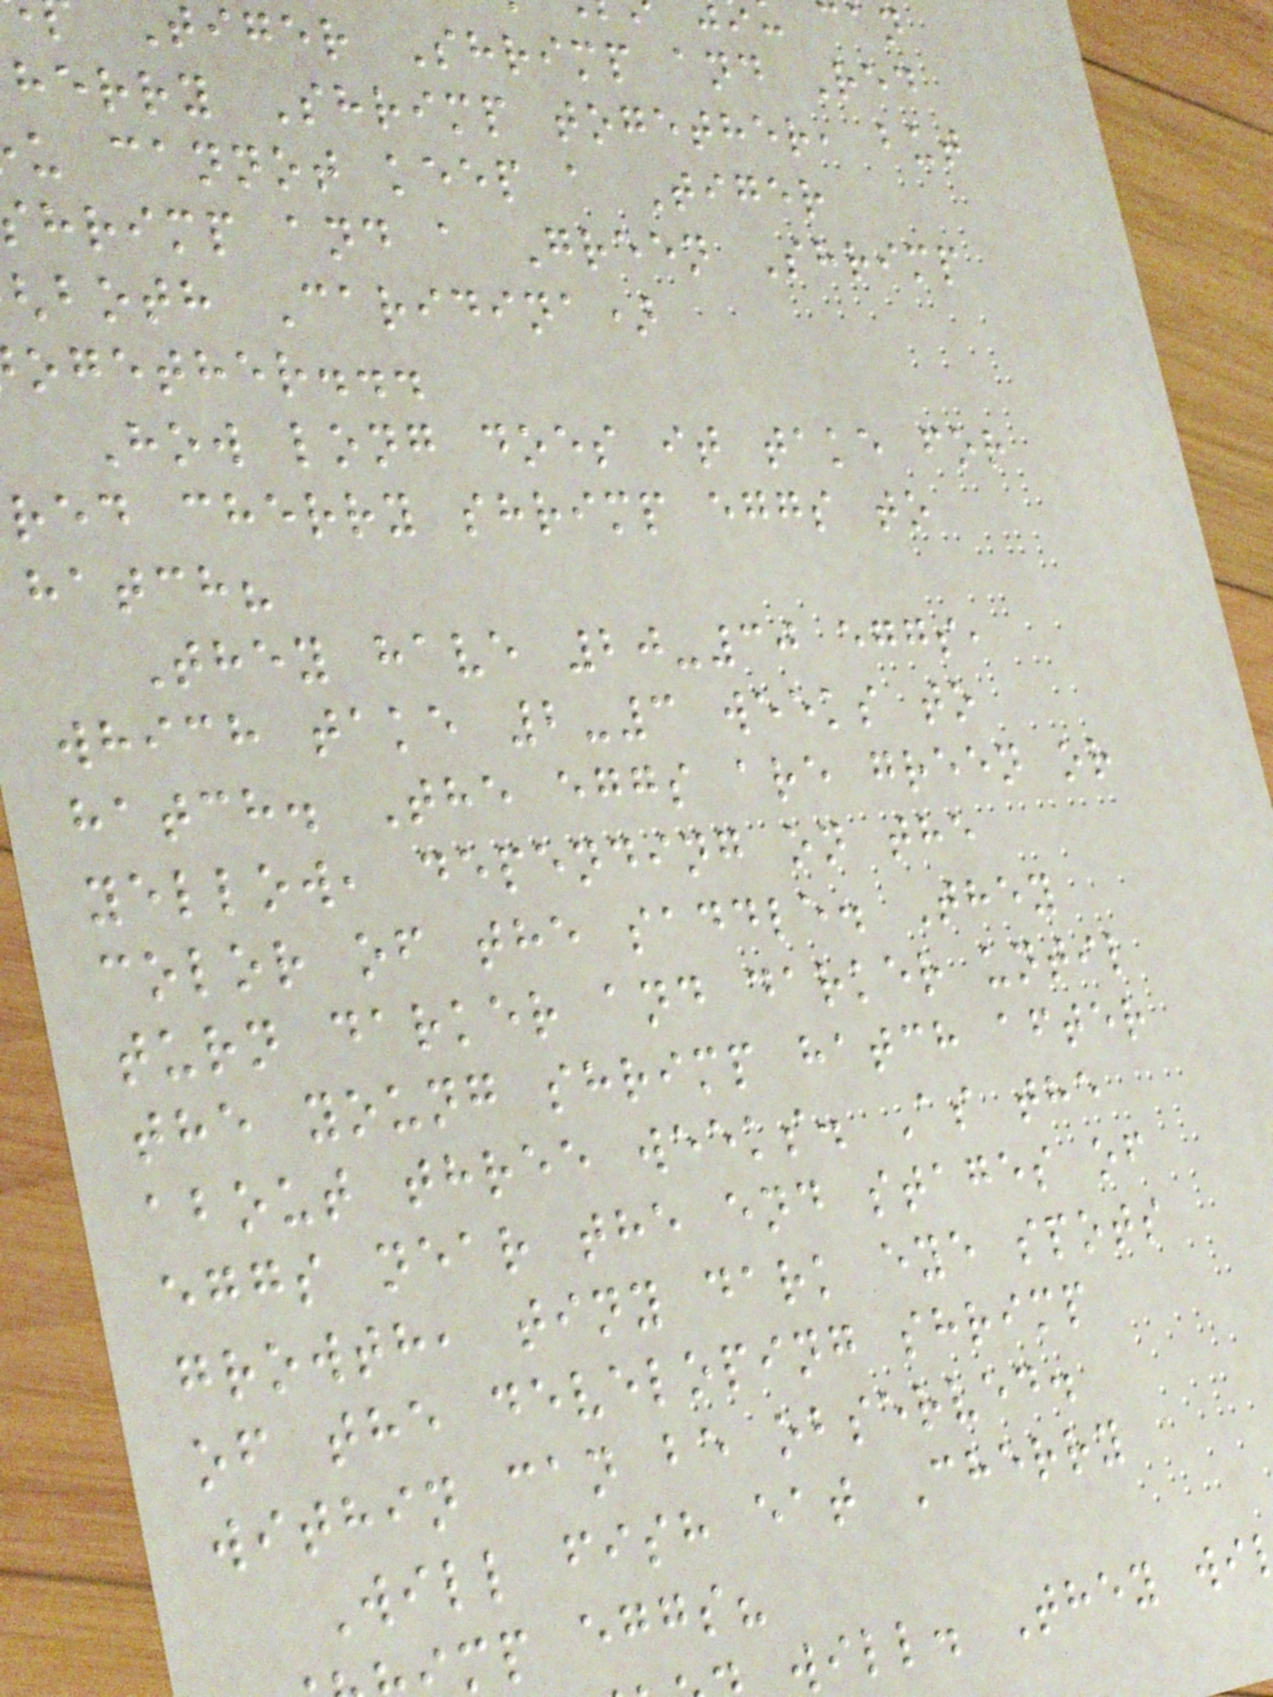Tiger Shrimp and Red
herry Shrimp together, but
u cannot keep a Tiger
hrimp and a Green Shrimp
both Caridina)
ogether...
How long does it take for
red cherry shrimp eggs to
hatch?
They have 20-30 eggs,
which take 2-3 weeks to
hatch. The eggs are green or
yellow, depending on the
color of the saddle. They
turn darker and darker until
the young shrimp hatch after
about three weeks. As the
eggs near the end stages of
growth, tiny dark eye spots
of the developing shrimp
within can be observed.
Will fish eat Cherry
mp eggs?
will. They wi
